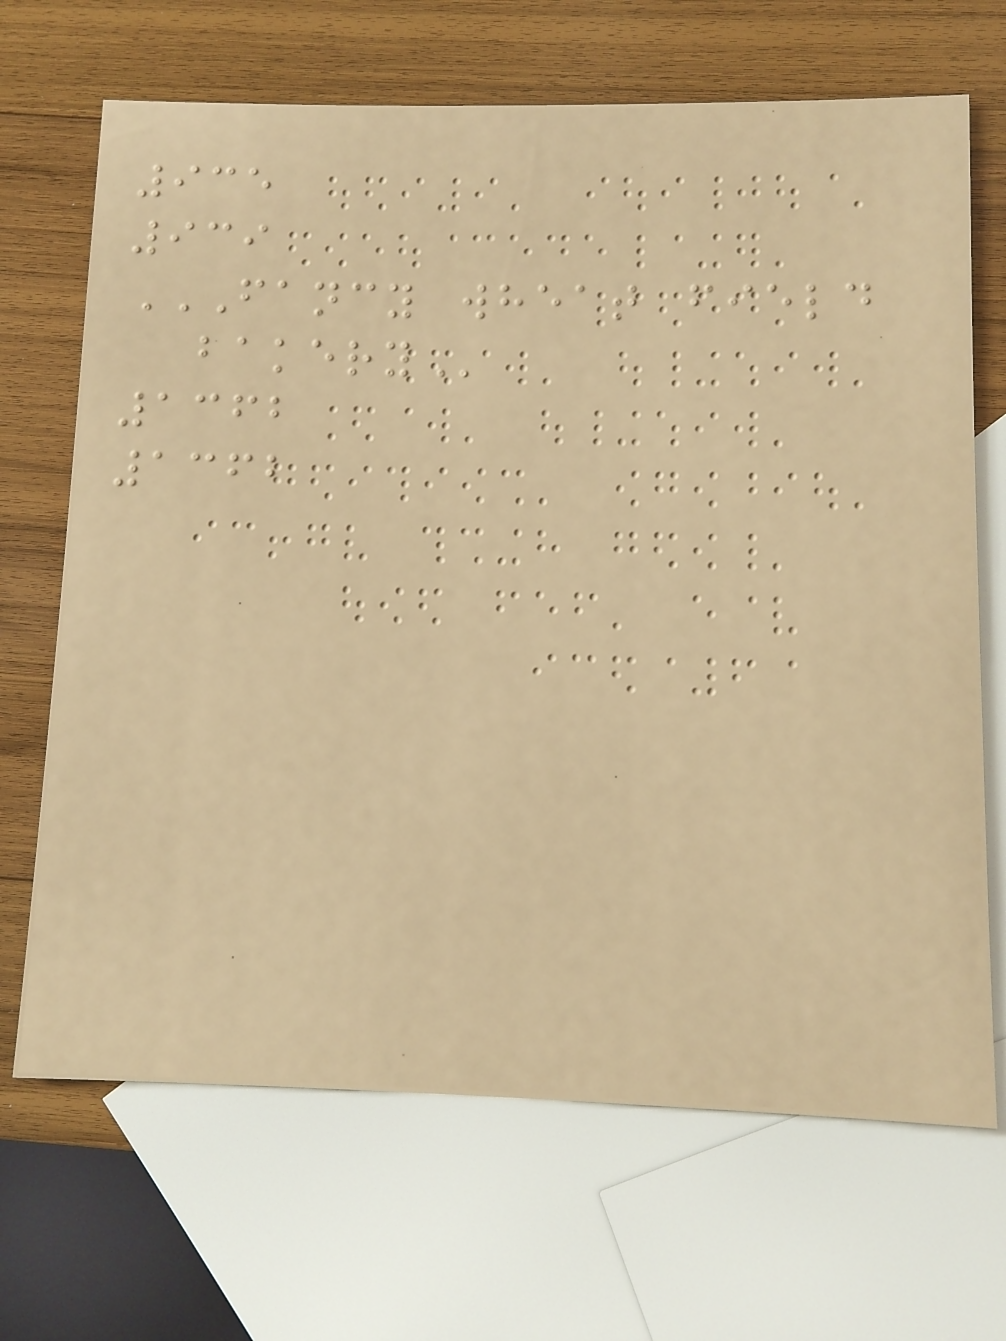935
939
FANCY WHEAT FIELD
BAKERY
1362
1362
